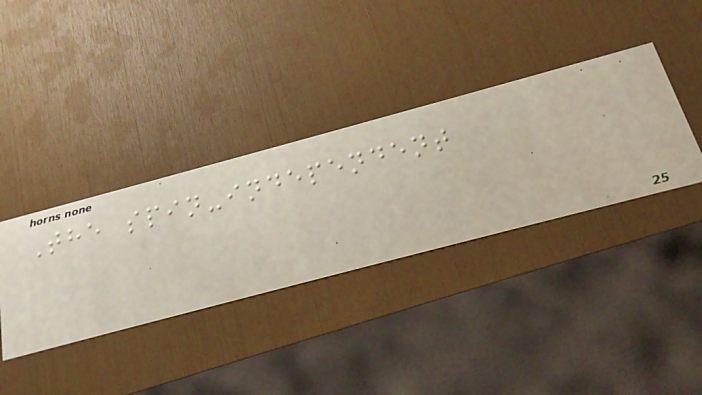The spin-independent
